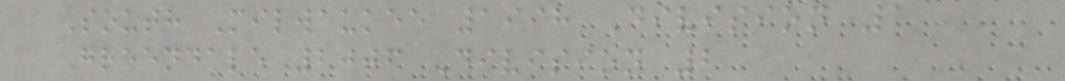South Milwaukee 1998 Division 1
Greendale 2006 Division 2
